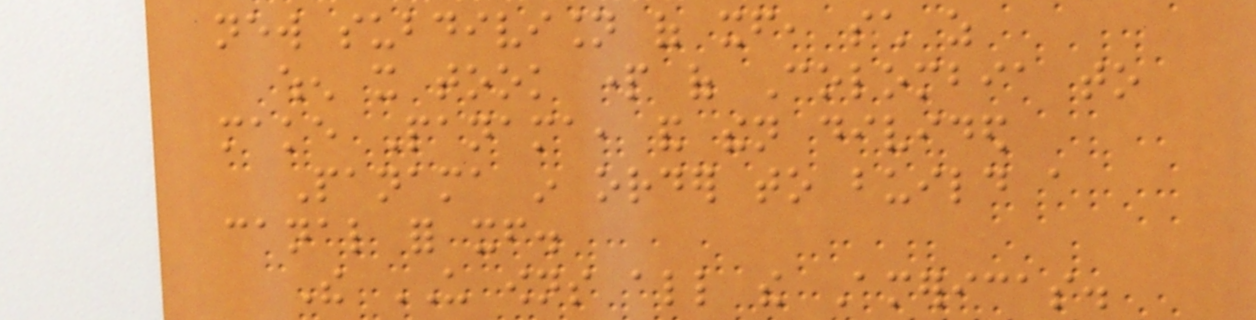new subdivision of itself, such as
when it took part of Colombia to
make Panama, and then divided
Panama in order to build a
canal for itself.
The US owns all the Americas.
